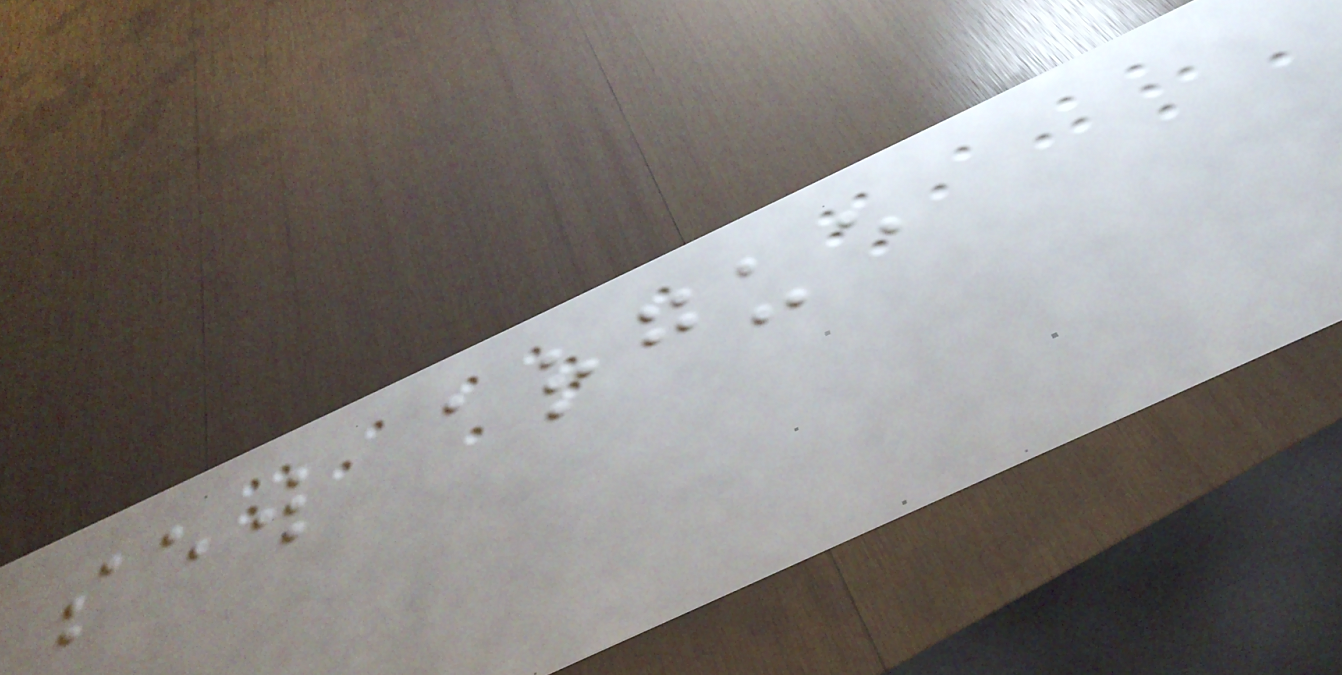sew argue
